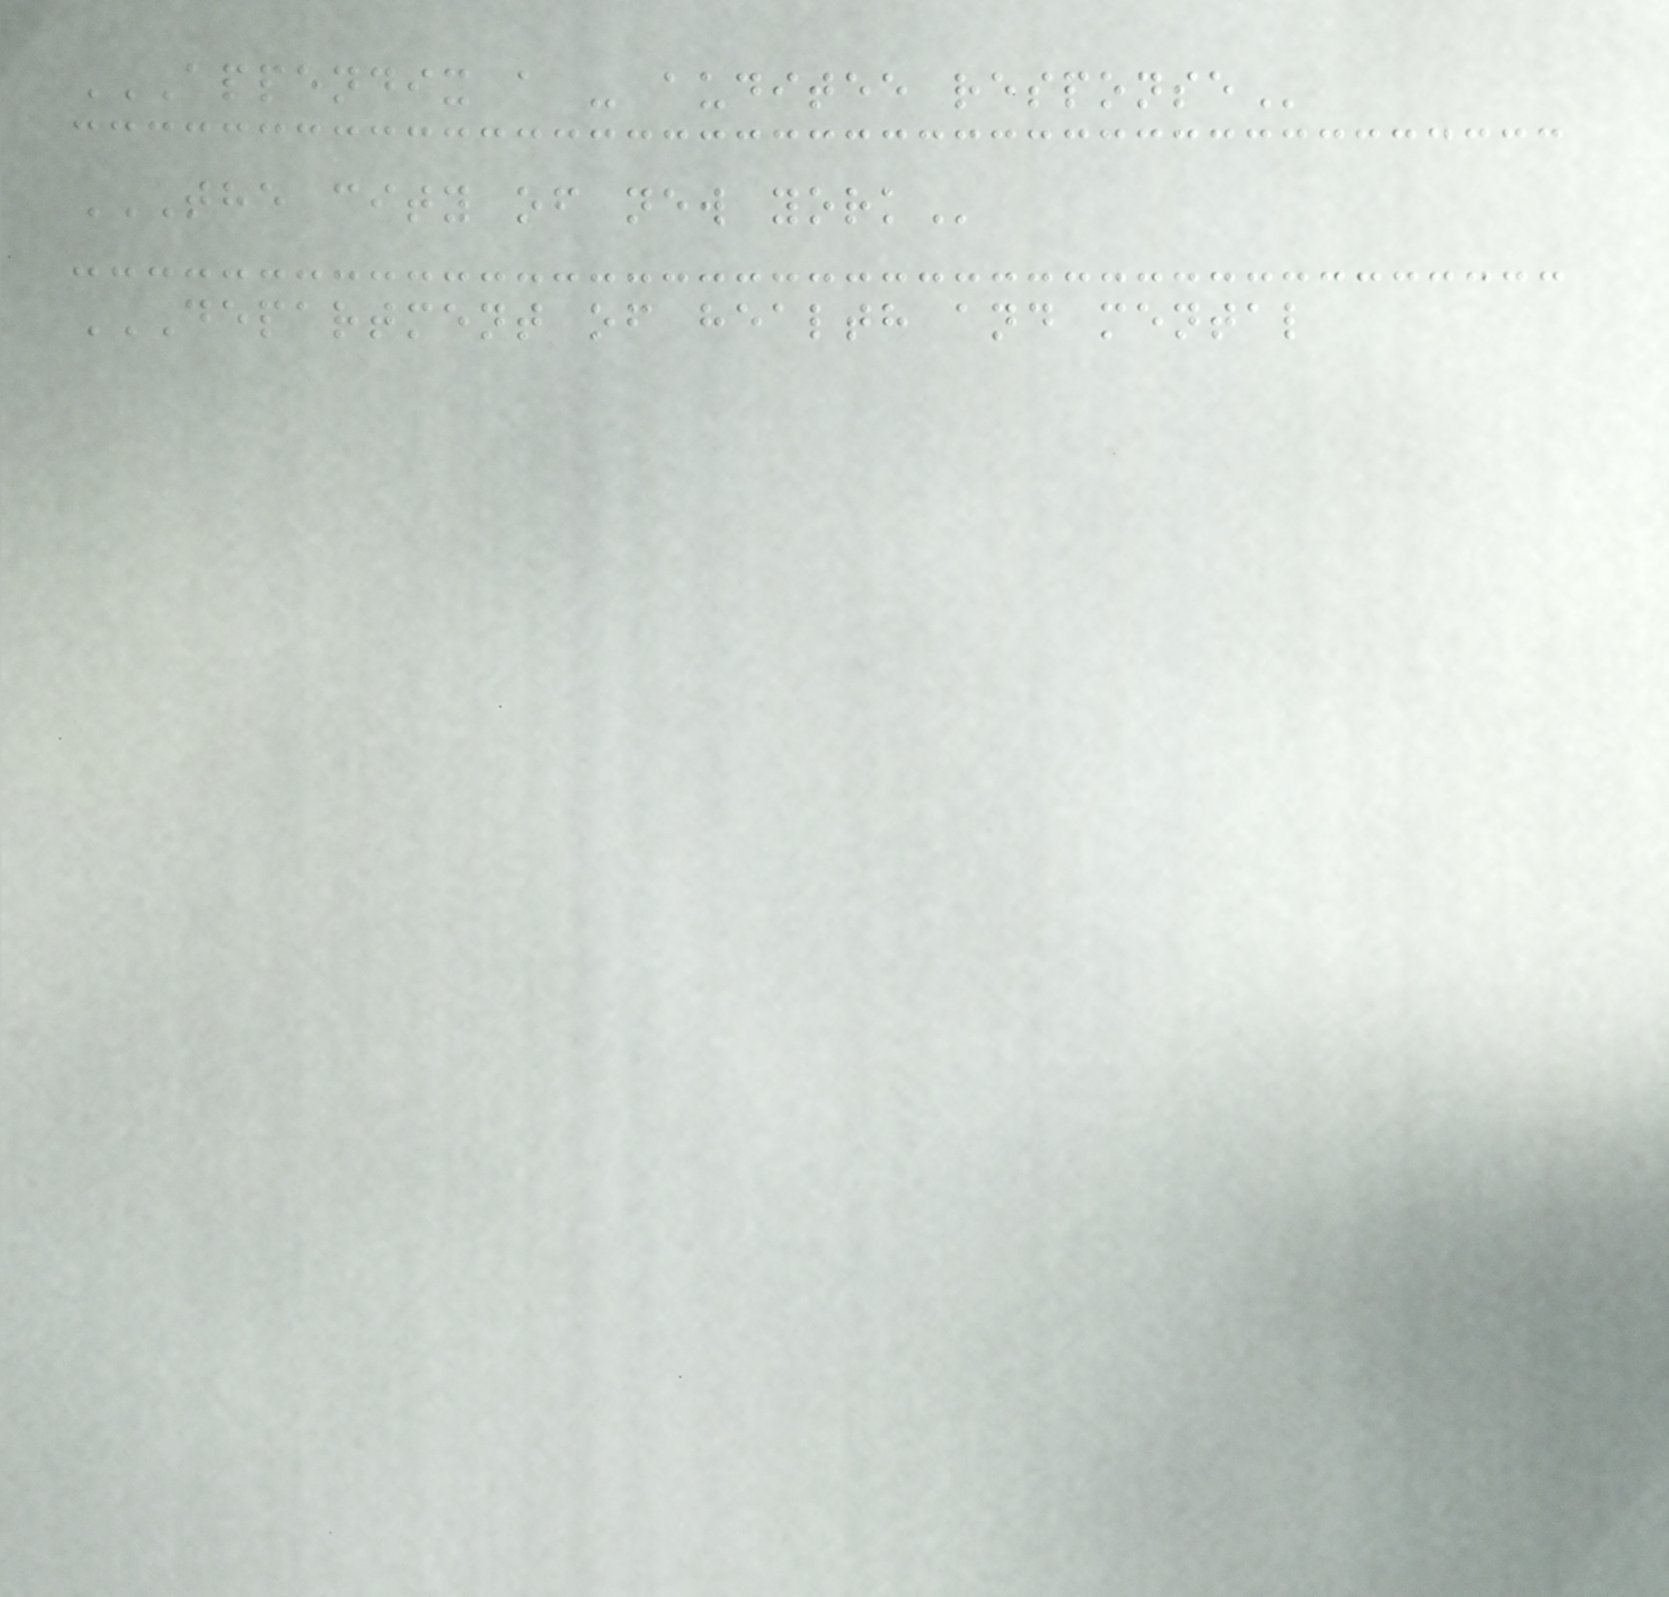APPENDIX A - AUDITEE RESPONSE
THE CITY OF NEW YORK
DEPARTMENT OF HEALTH AND MENTAL
